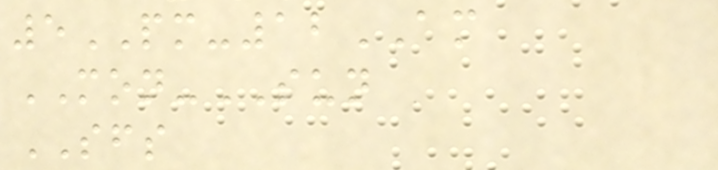5PM-12AM
MON-SUN
SFS
